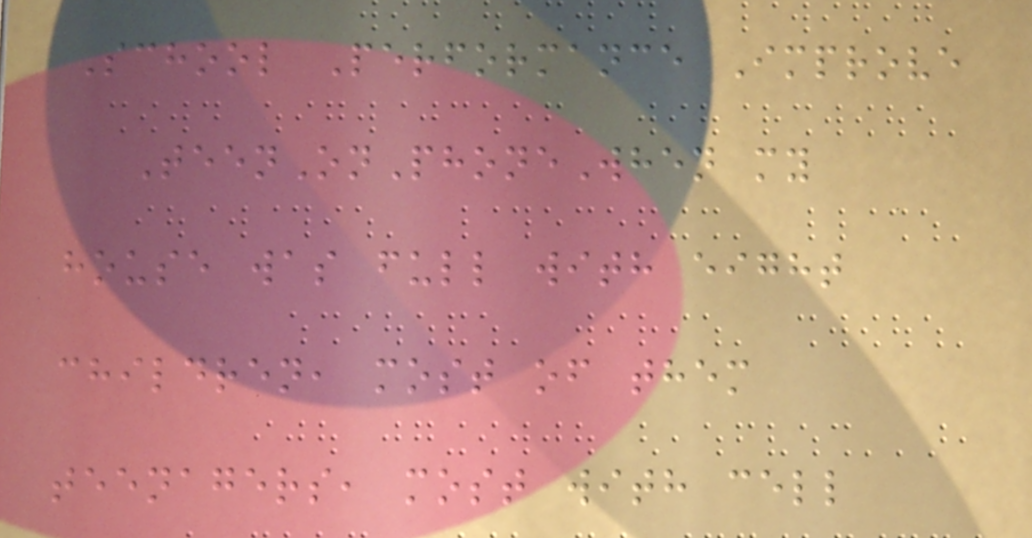School Performance Improve
TeenOnPhoneWhen my
house was full with eight
children, most of them
teenagers, most with cell
